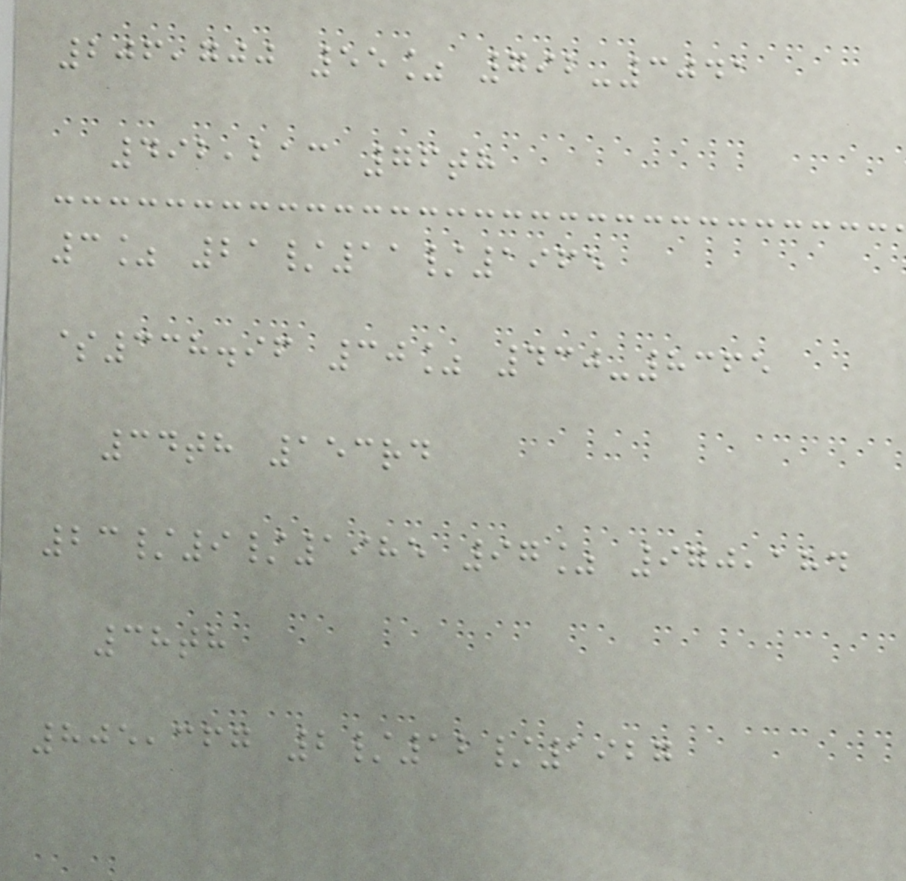206,700 55% 792-3041
492,213 76th
3% 21/11/1965
$338.96 30% 430-8365
34th 153rd
23/9/1985 97% 970,184
38th
805,367 2/12/1927
